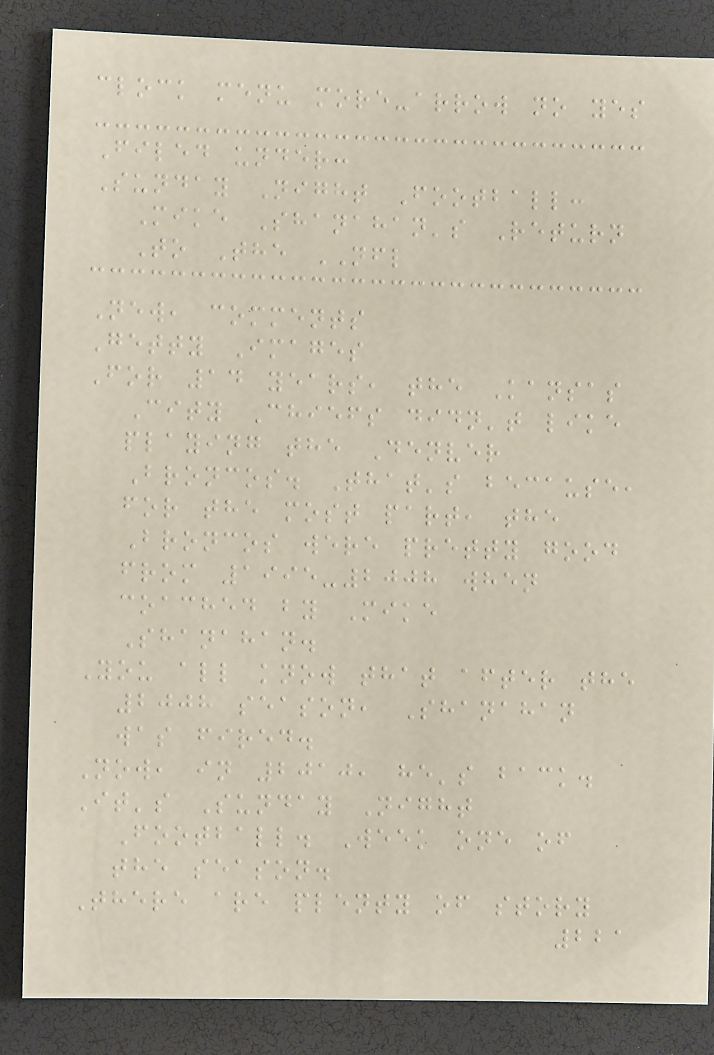clock menu more-arrow no yes
Filed under:
Sunday Night Football:
Mike Shanahan's Return
To The NFL
New, comments
Getty Images
For 14 years, the Kansas
City Chiefs didn't like
playing the Denver
Broncos. That's because,
for the most part, the
Broncos were pretty good
from 1995-2008 when
coached by Mike
Shanahan.
You all know that after the
2008 season, Shanahan
was fired.
Now, in 2010, he's back.
It's Sunday Night
Football. Week one of
the season.
There are plenty of story
221
